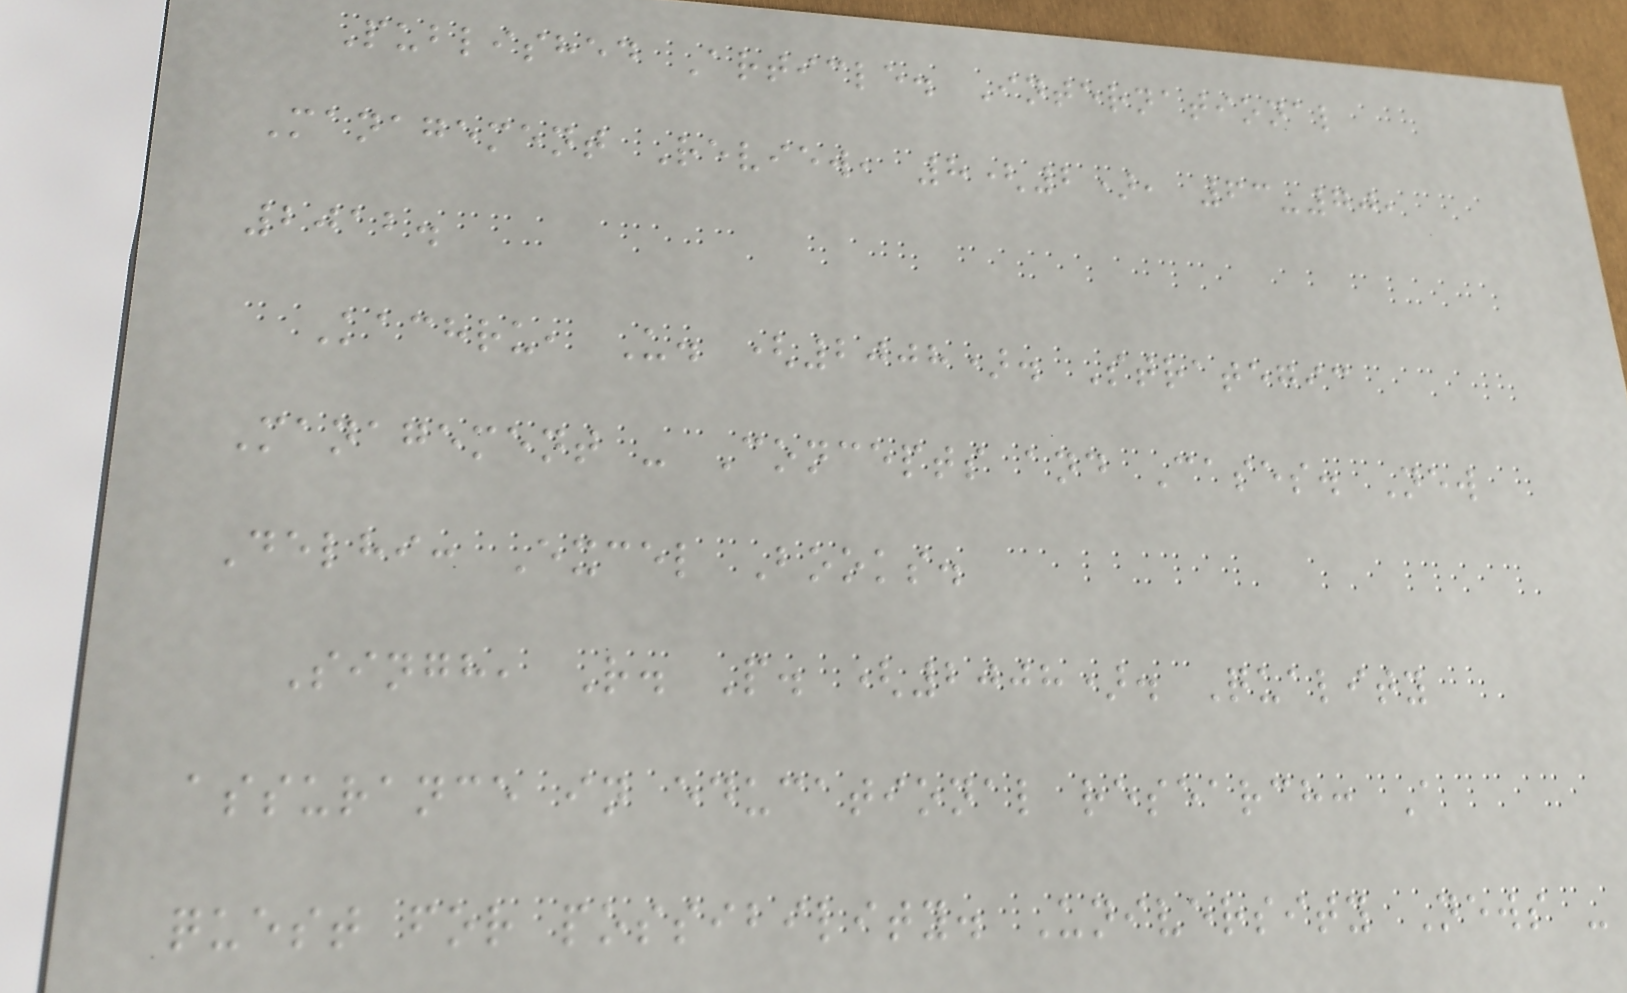Published Article. International
Management Review, 8(2), 63-70,
2012.
Kachru, U. (2008). Strategic
Management - Concepts and Cases. New
Delhi: Excel Books.
Singh, R. P. (2008). Quality
assurance in educational research: A
quest for possibility. University News -
